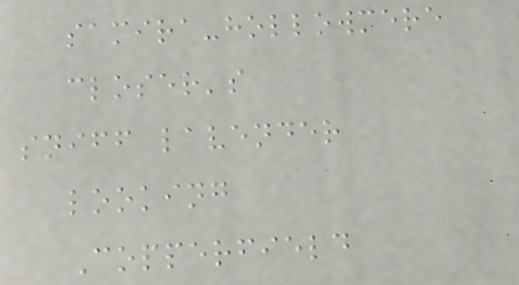samira-hollowmere
closer's
sniff lavender
looking
Copperfield
